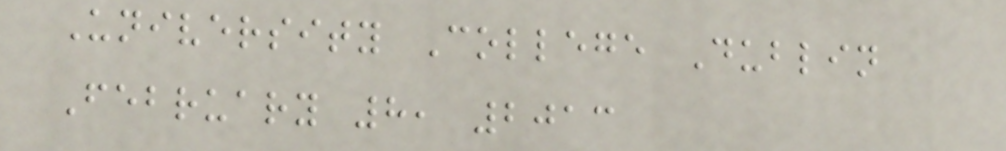University College Dublin
February 8, 2013
